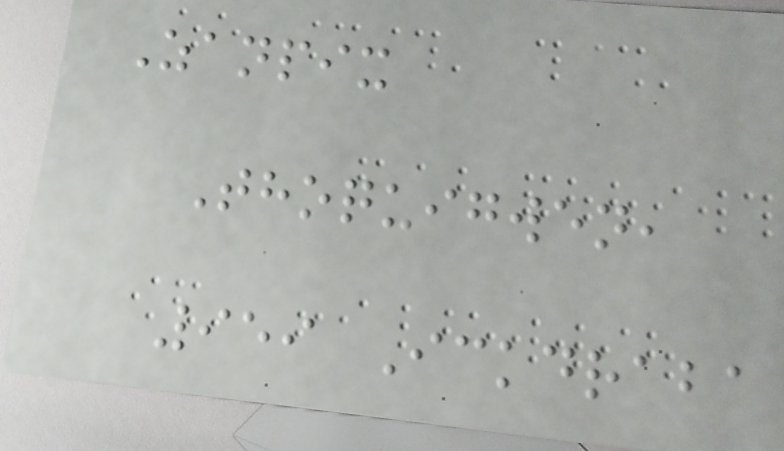Zanpix
Thoquigwen,
959 Ickdraba
